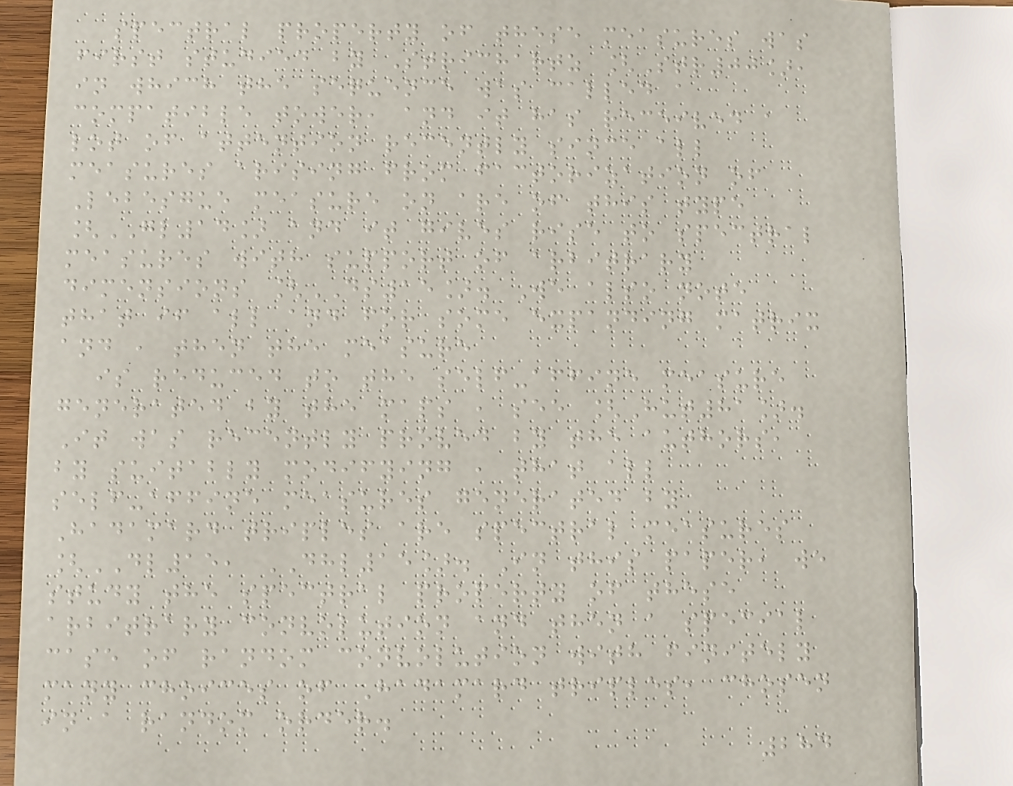spectral property of these measures was
first studied by Strichartz [Str00],
in which the sequence was called a
compatible tower, and it has received a
lot of attention recently since all
measures arising from factorization of
Lebesgue measure on are of this type
[GL14] and it gives rise to spectral
measures with support of arbitrary
dimensions [DS15]. We also note
that if all and for some expanding matrix
and , then the measure
is reduced to the self-affine measure
generated by the maps , see [Hut81].
It was recently proved by the authors,
by suitably modifying , that all
self-affine measures generated by
Hadamard triples are spectral measures
[DL15, DHL15]. In this paper, we
study the spectral property of these
arbitrary convolution and then a special
case of random convolution with finitely
many choices of Hadamard triples, chosen
in a random order.
284
